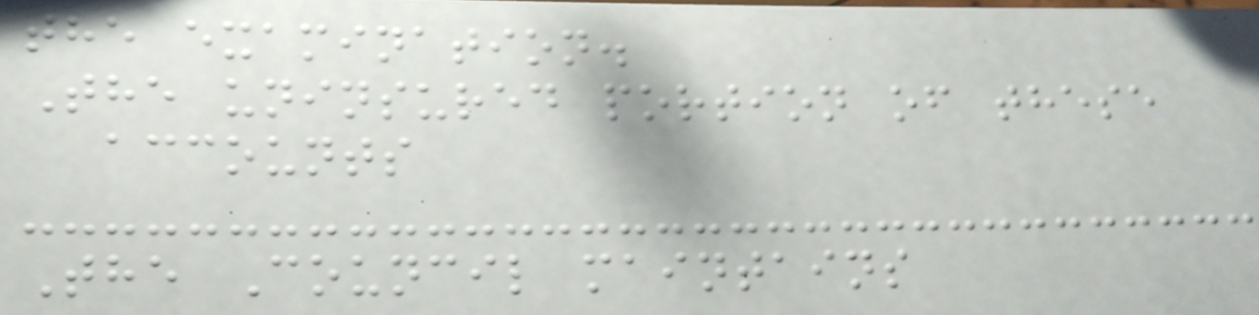the examination.
The uninsured portion of these
accounts
The Council maintains
